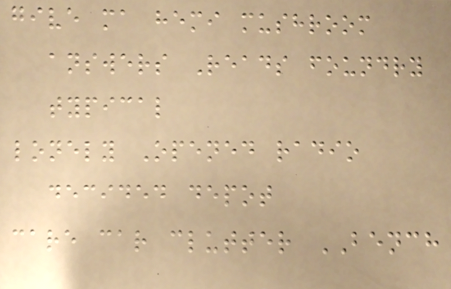give ma hemi mushroom
answers Reads foundry
typical
lonely Opened radio
decided depot
care car clutter BENCH
